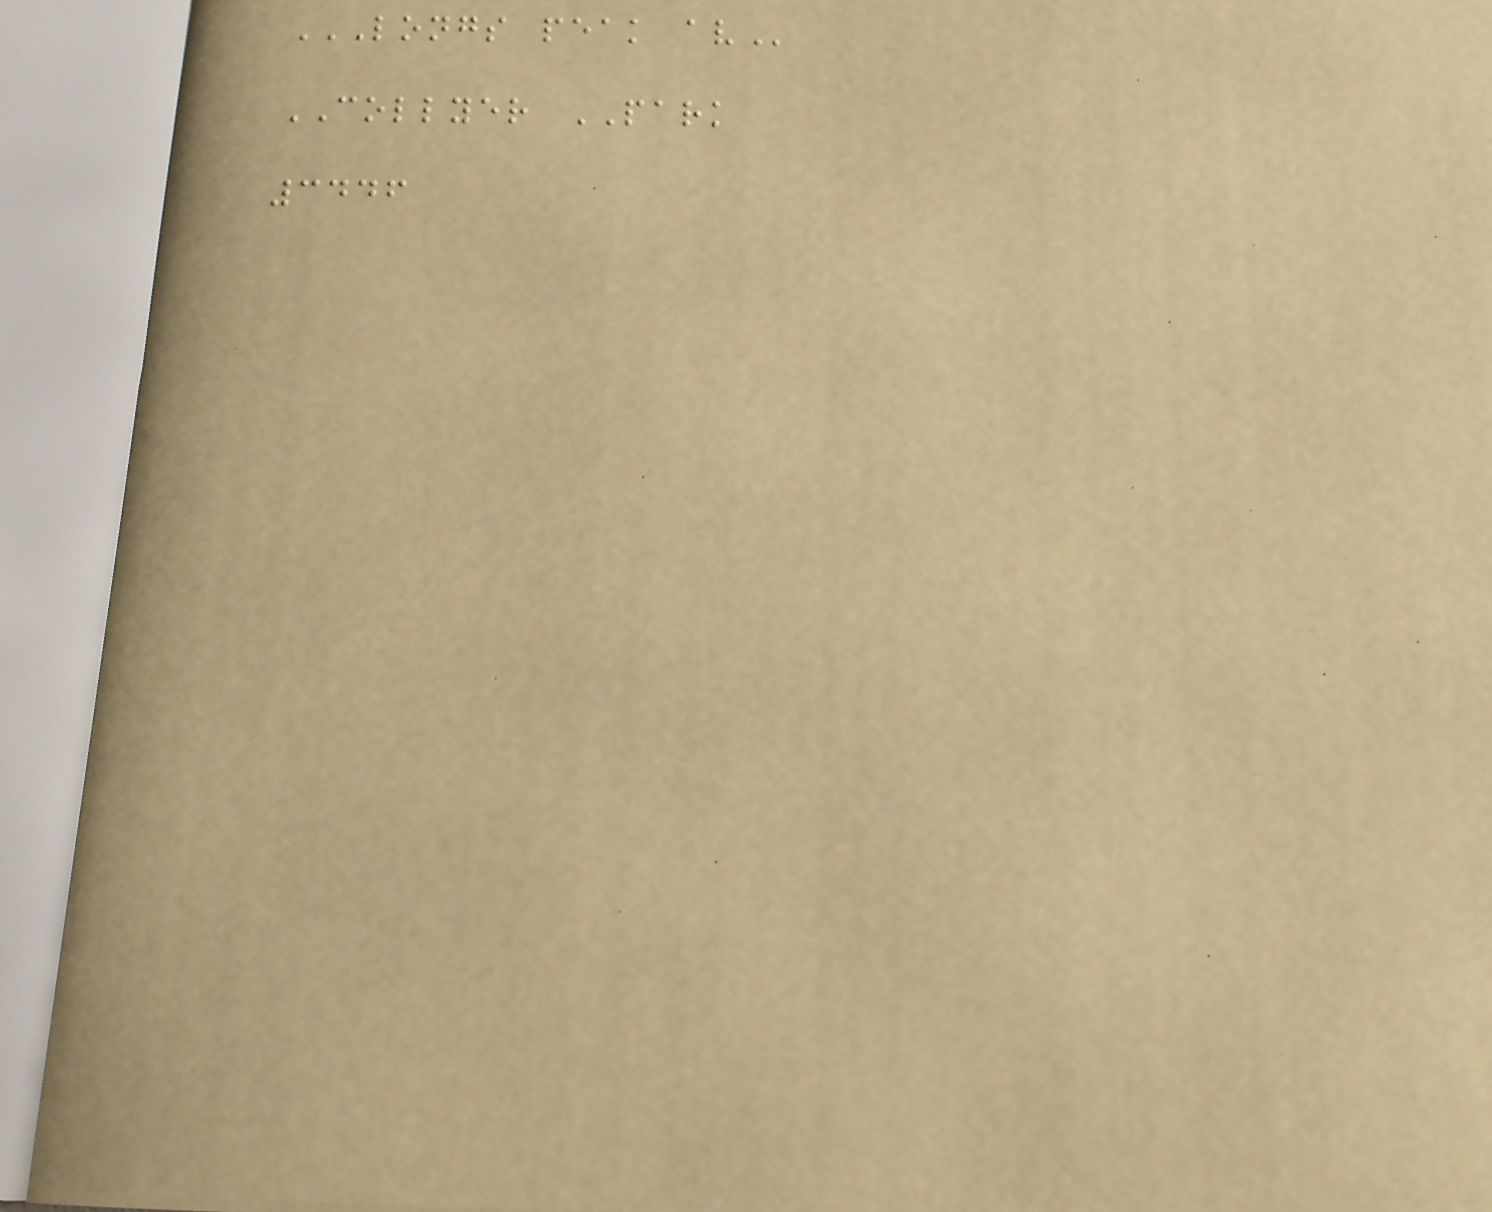LONGS PEAK AV
COLLYER PARK
3446
